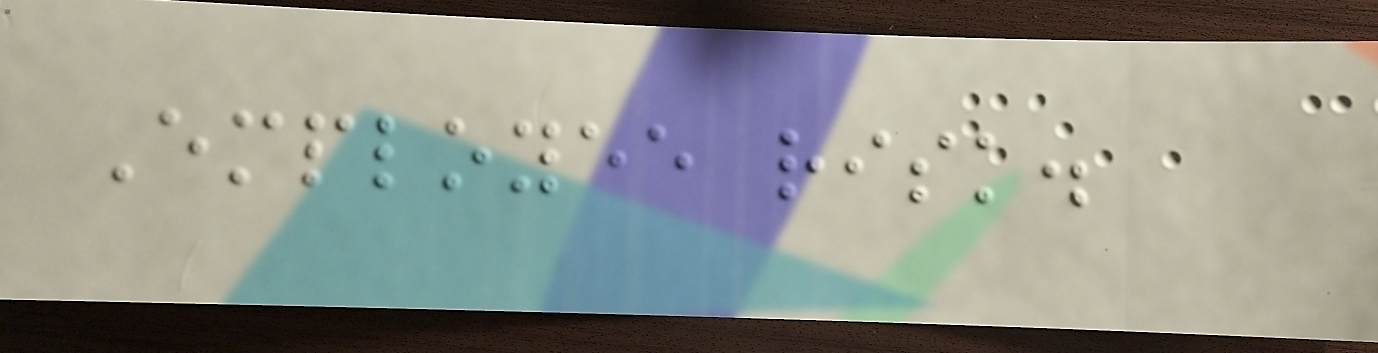Employee risk.
